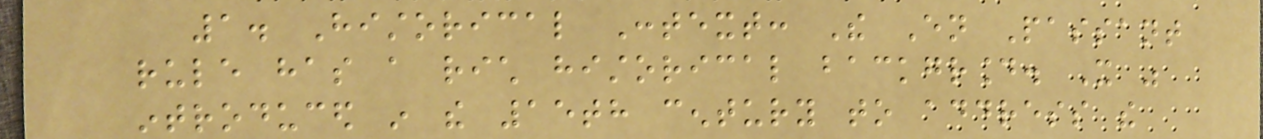1. Historical Context: The En Passant
rule has a rich historical background. It was
introduced in the 15th century to address the
